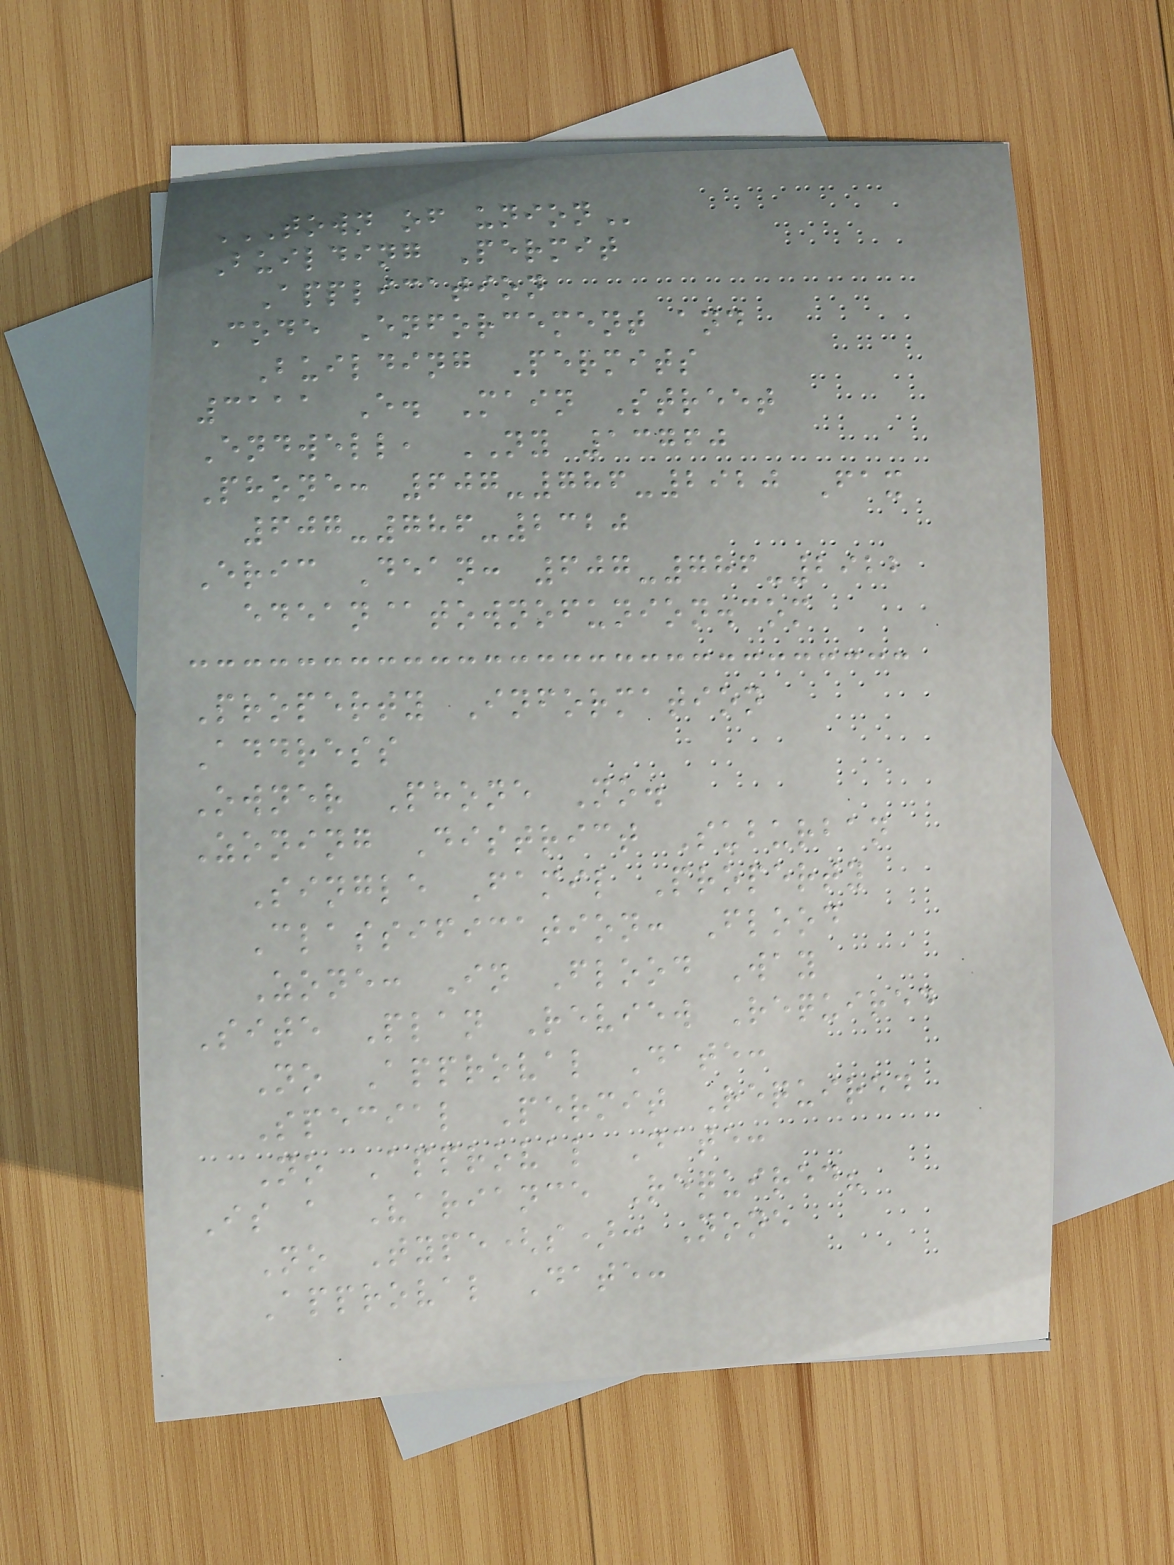TOWN OF UNION
Building Permit
Application
Code Enforcement and
Building Permits
3111 E. Main Street
Endwell, NY 13760
Phone: 607-786-2920 Fax
607-786-2320
Eric Dean: 607-786-2922
edean@townofunion.com
Property Information
Address
Owner Phone No.
Zoning District Suburban
Single Famil Property
Classification: Flood
Zone: In Flood Way
Site Plan Review Required
No Approval Date:
Special Permit Required
No Approval Date:
Is a Variance Required?
No Type(s): None
Approval Date:
